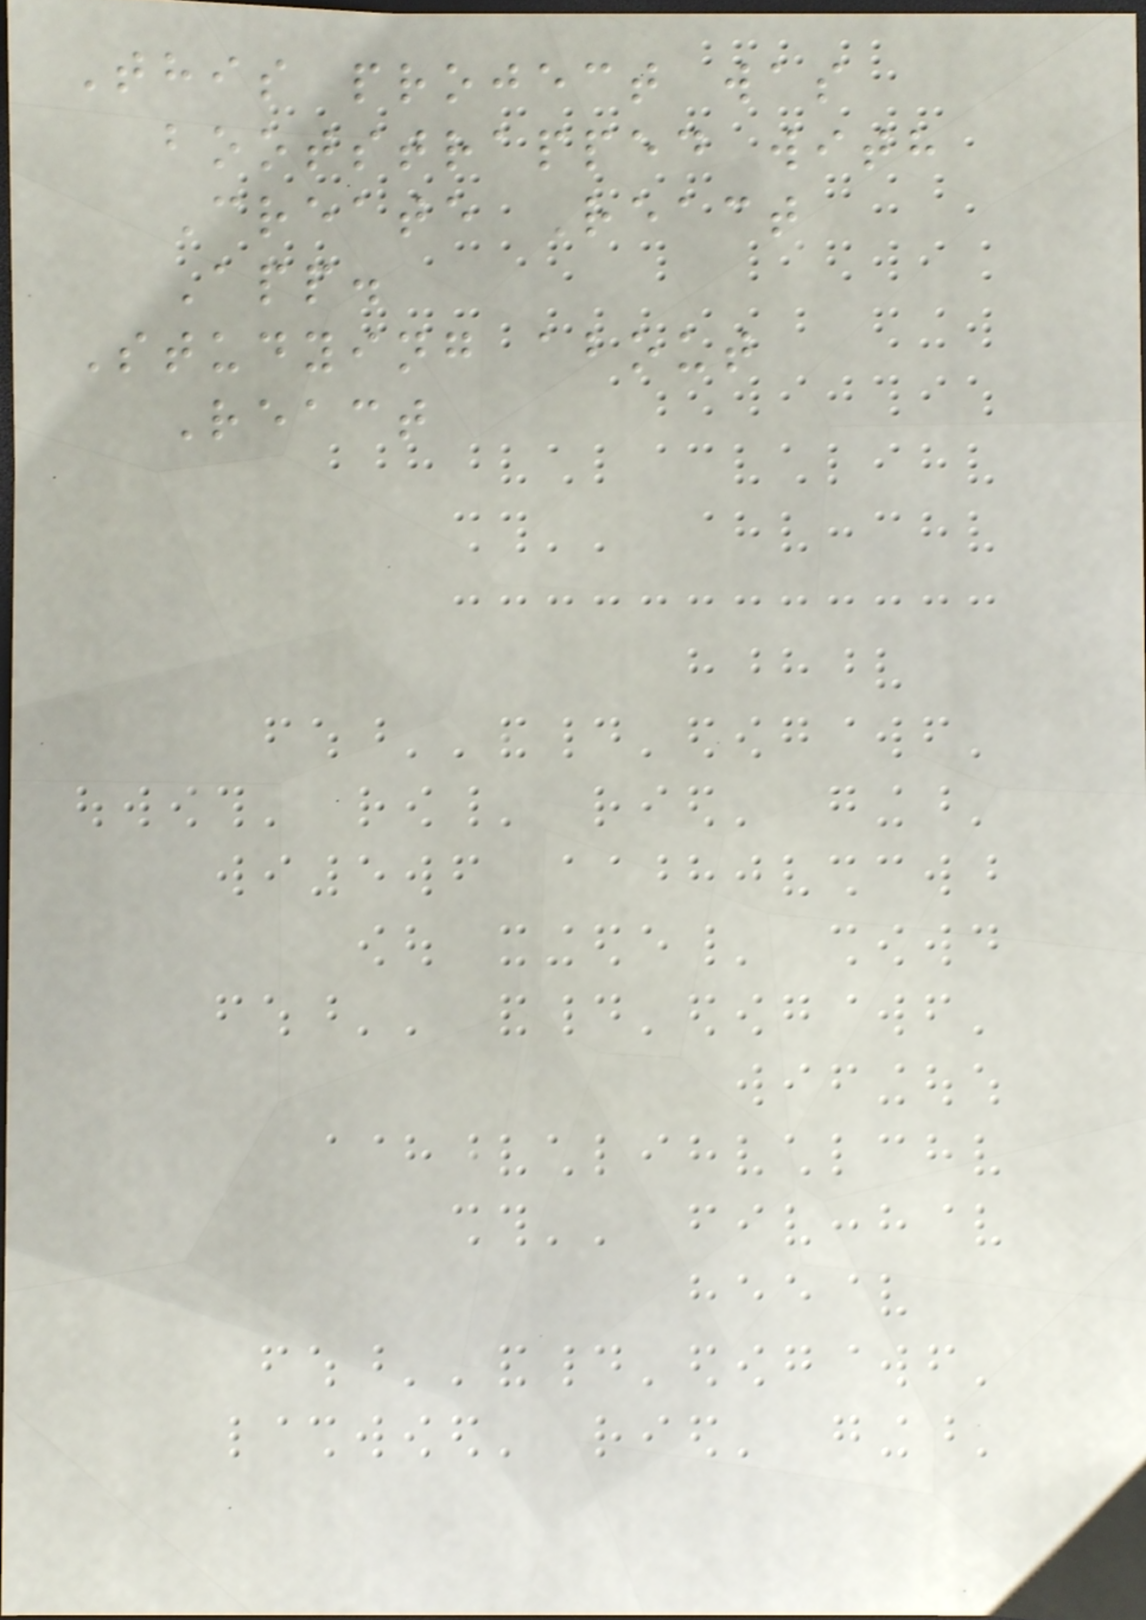This project was
bootstrapped with
Create React
App.
Studying about
React
